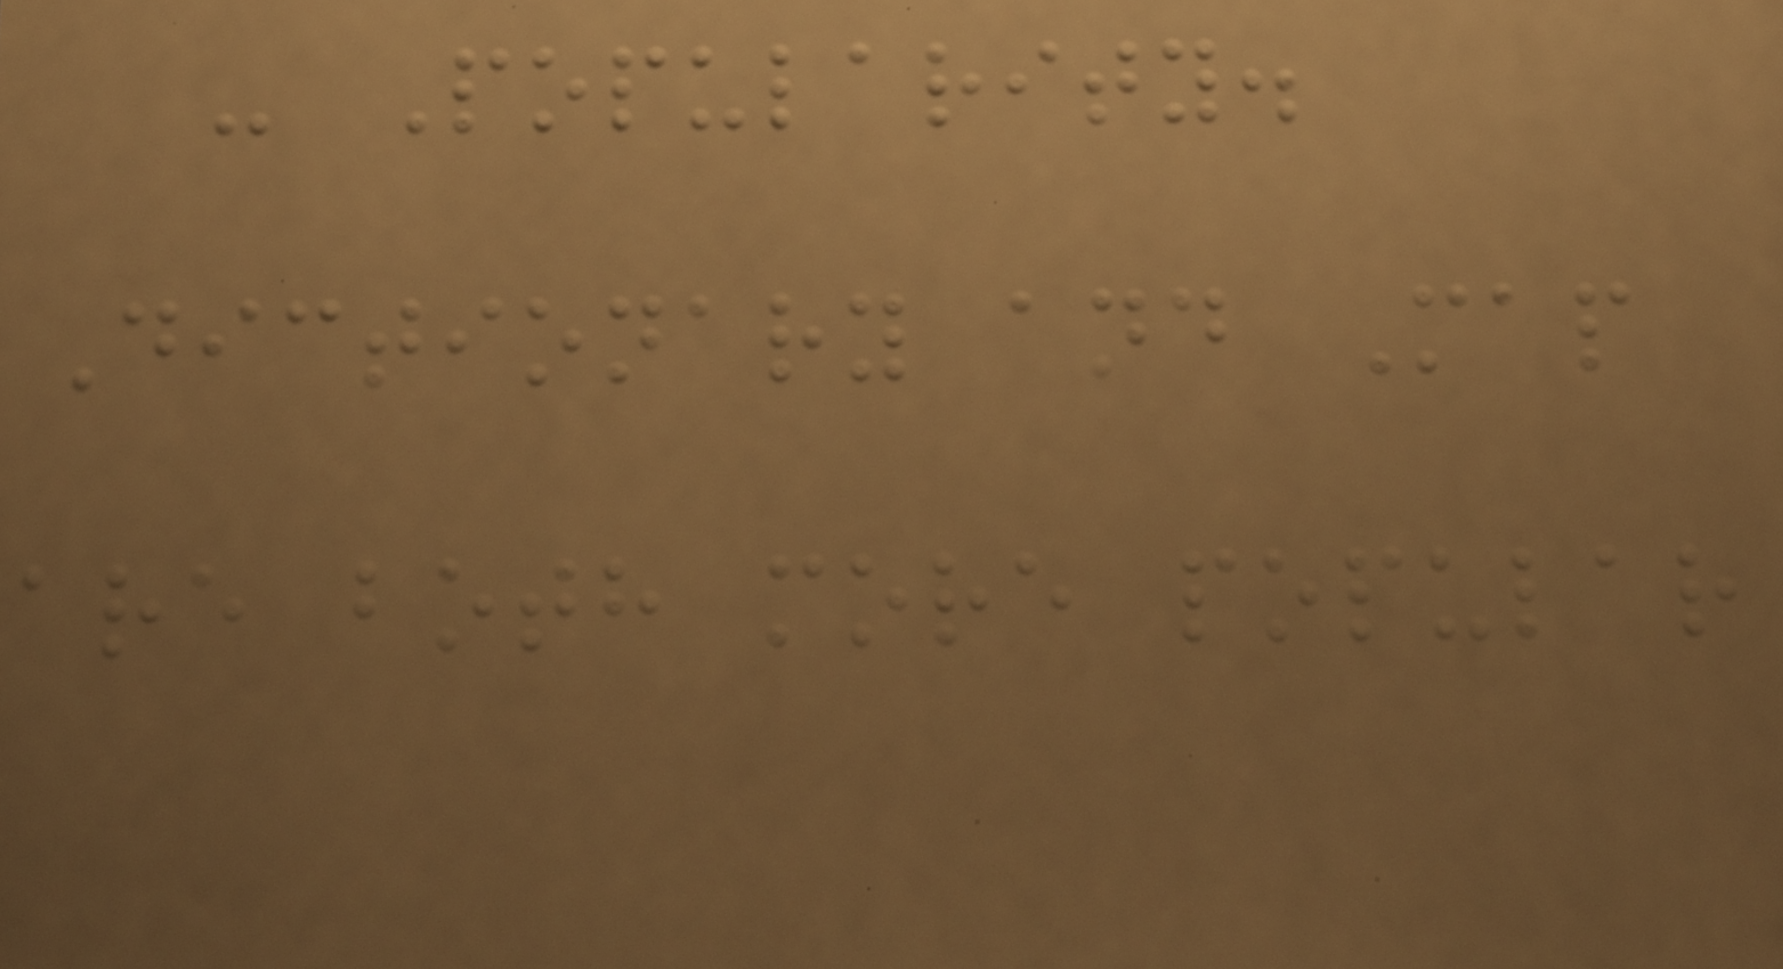- Popularity.
Dictionary and Map
are both more popular
